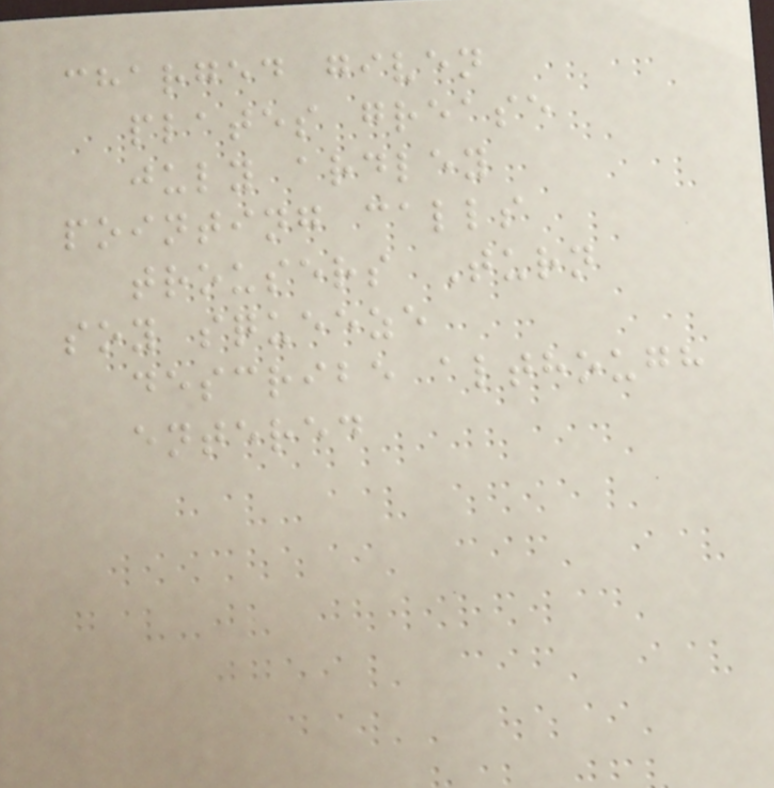charged given
plates grease
july ardley
pointing calls
trousers Turn
soy squeeze
describe although
entered
